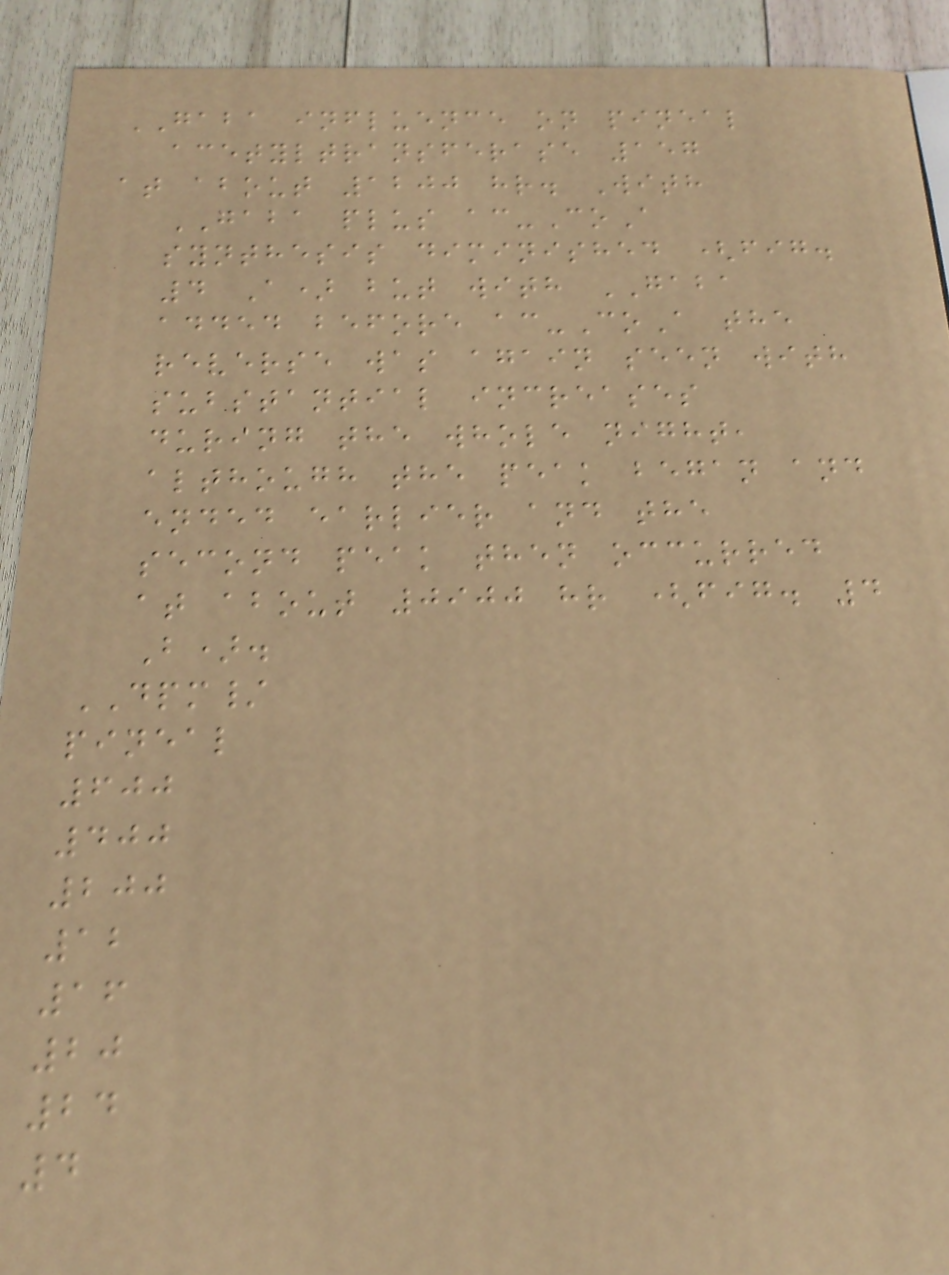GABA influence on pineal
acetyltransferase 157
at about 1200 hr. With
GABA plus ac-CoA
synthesis diminished (fig.
4 A) but with GABA
added before ac-CoA the
reverse was again seen with
substantial increases
during the whole night,
although the peak began and
ended earlier and the
second peak then occurred
at about 0900 hr (fig. 4
B).
DPM/
pineal
600
400
200
12
16
20
24
4
